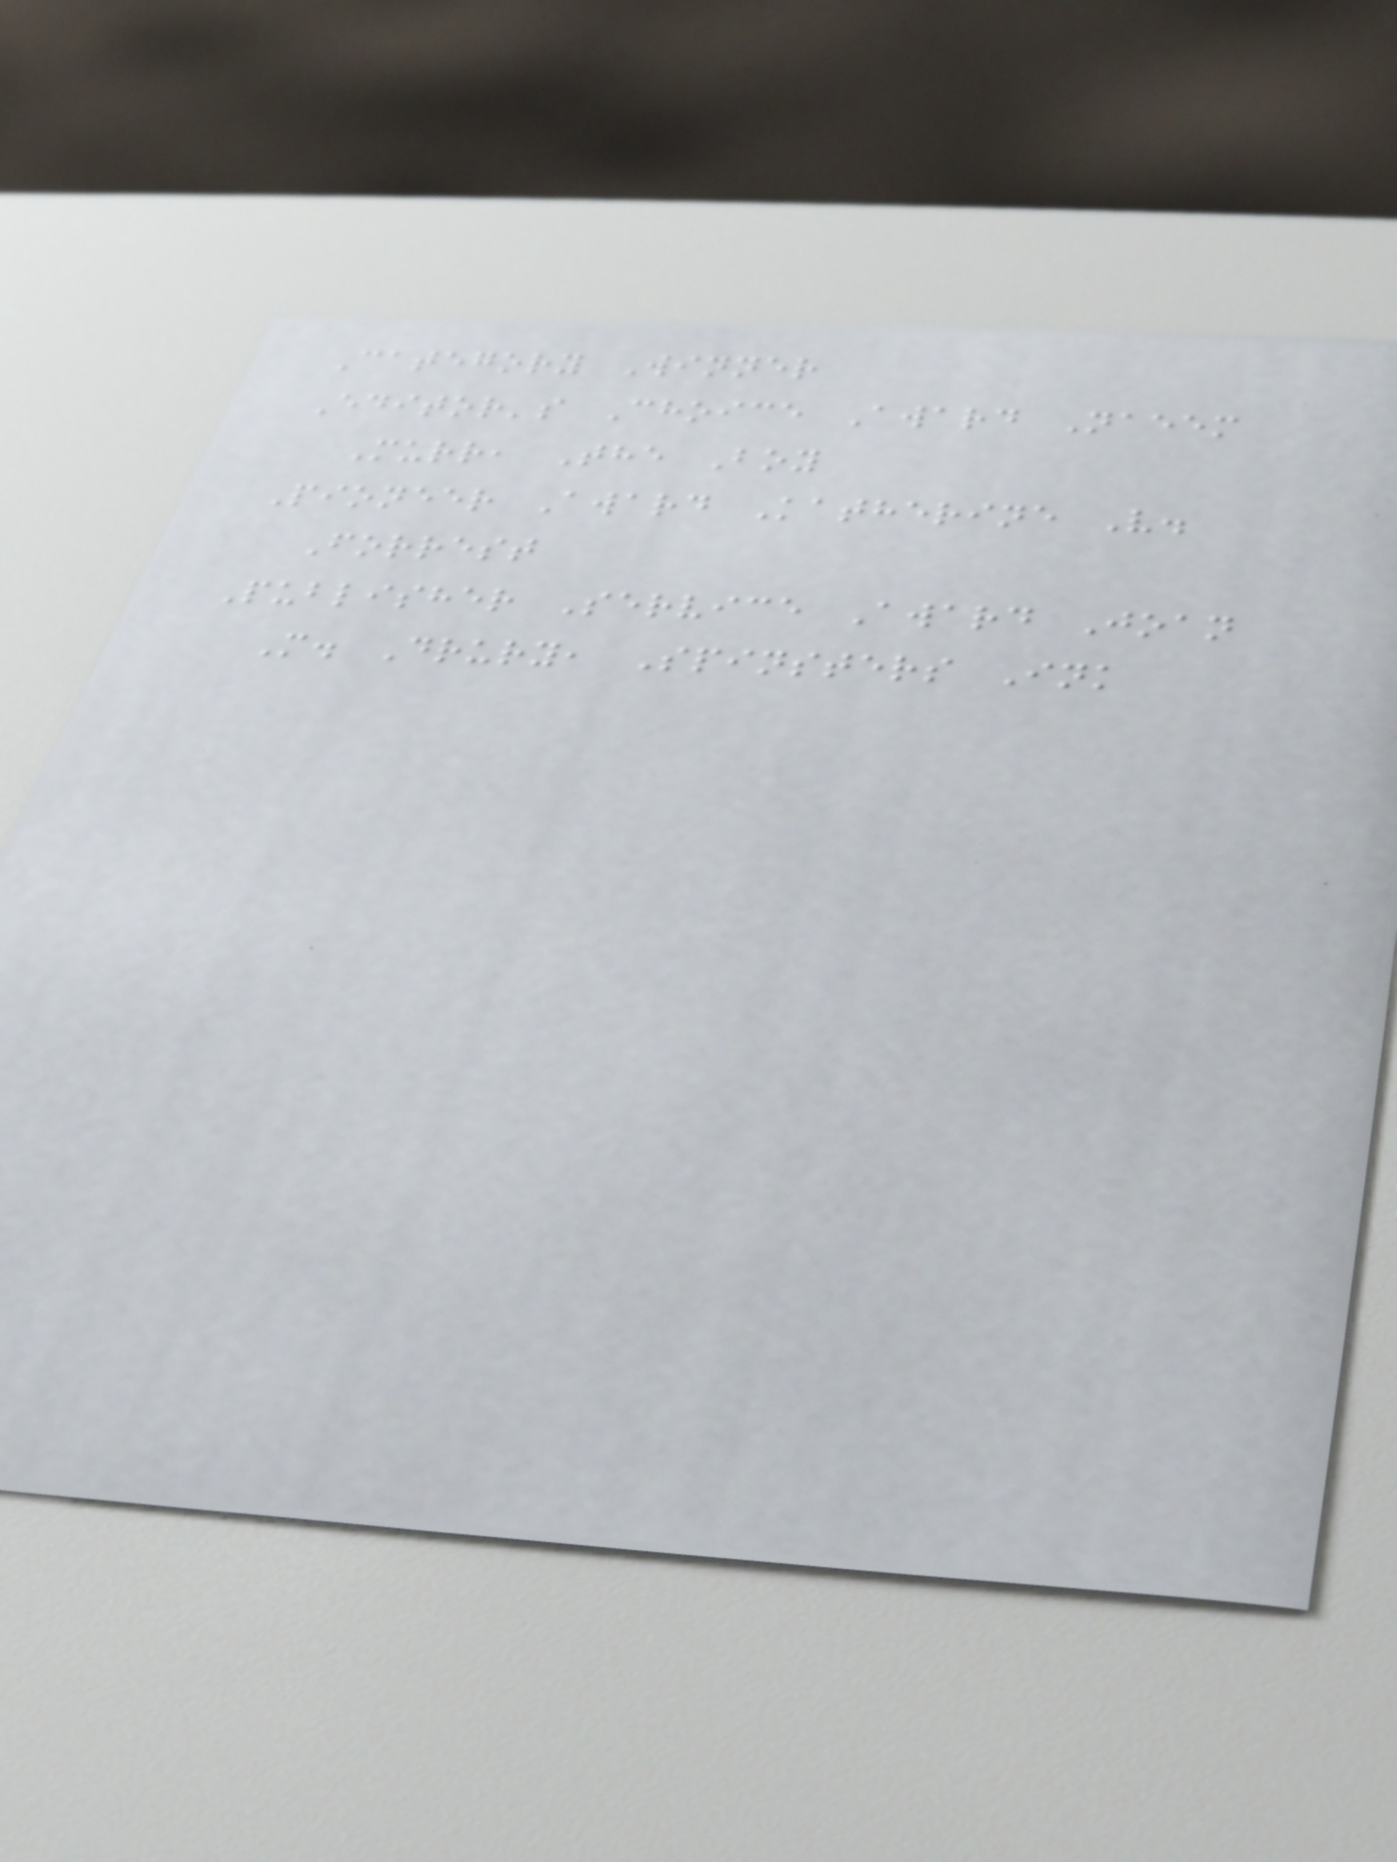Category Winner
Editor's Choice Award Naeem
Murr, The Boy
Pioneer Award Katherine V.
Forrest
Publisher Service Award Joan
M. Drury, Spinsters Ink
